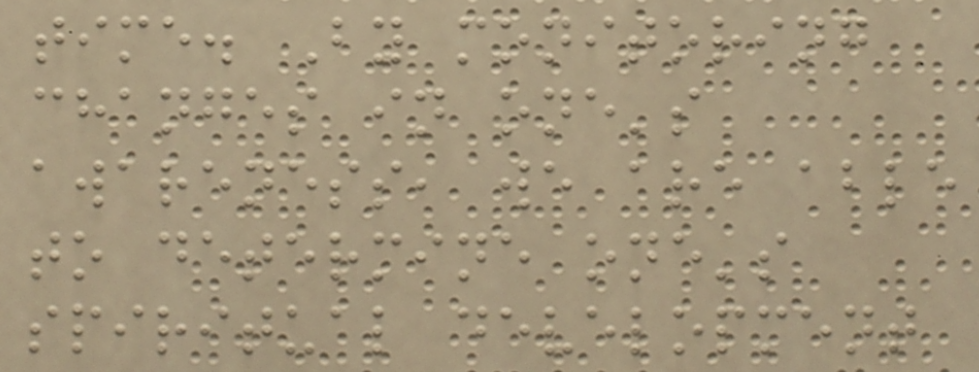time. By monitoring
changes in one's
awareness, we are able
to determine one's
spiritual development
